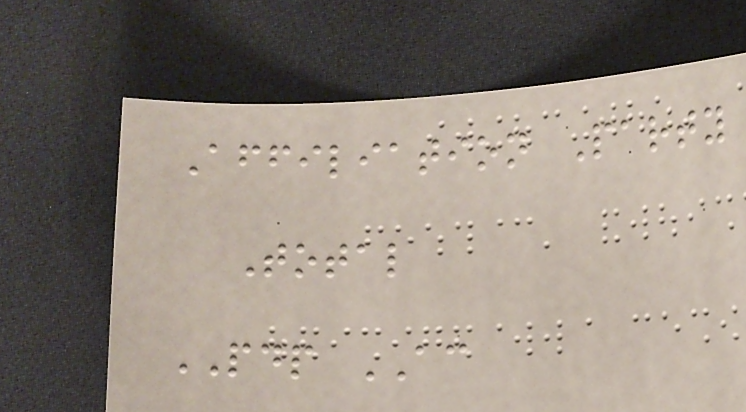Affiliation Party
Total
PDP AC
